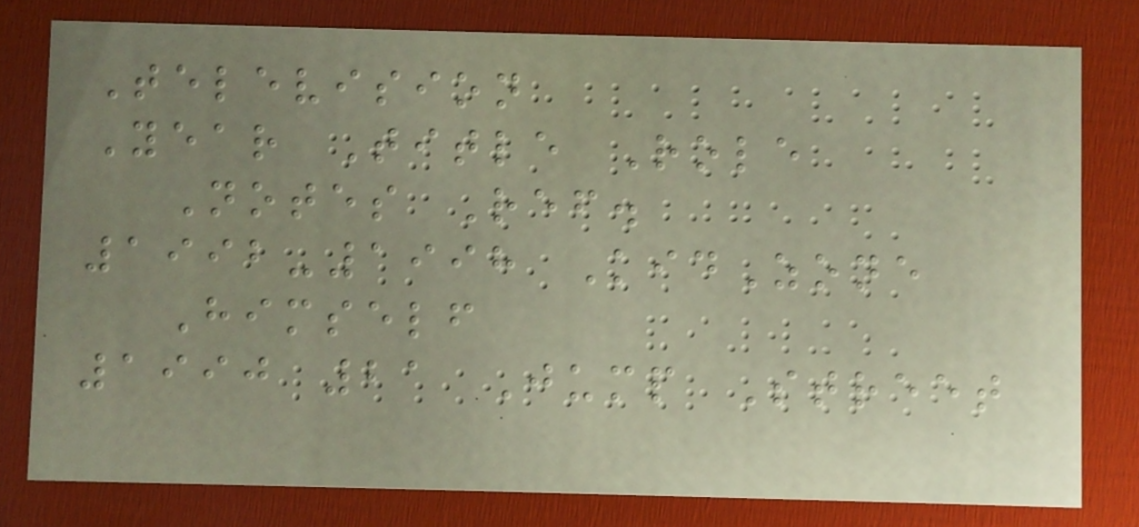Television
Year Title Role
Notes Ref.
1992-1998 KidZone
Himself
1990 21 Jump Street
